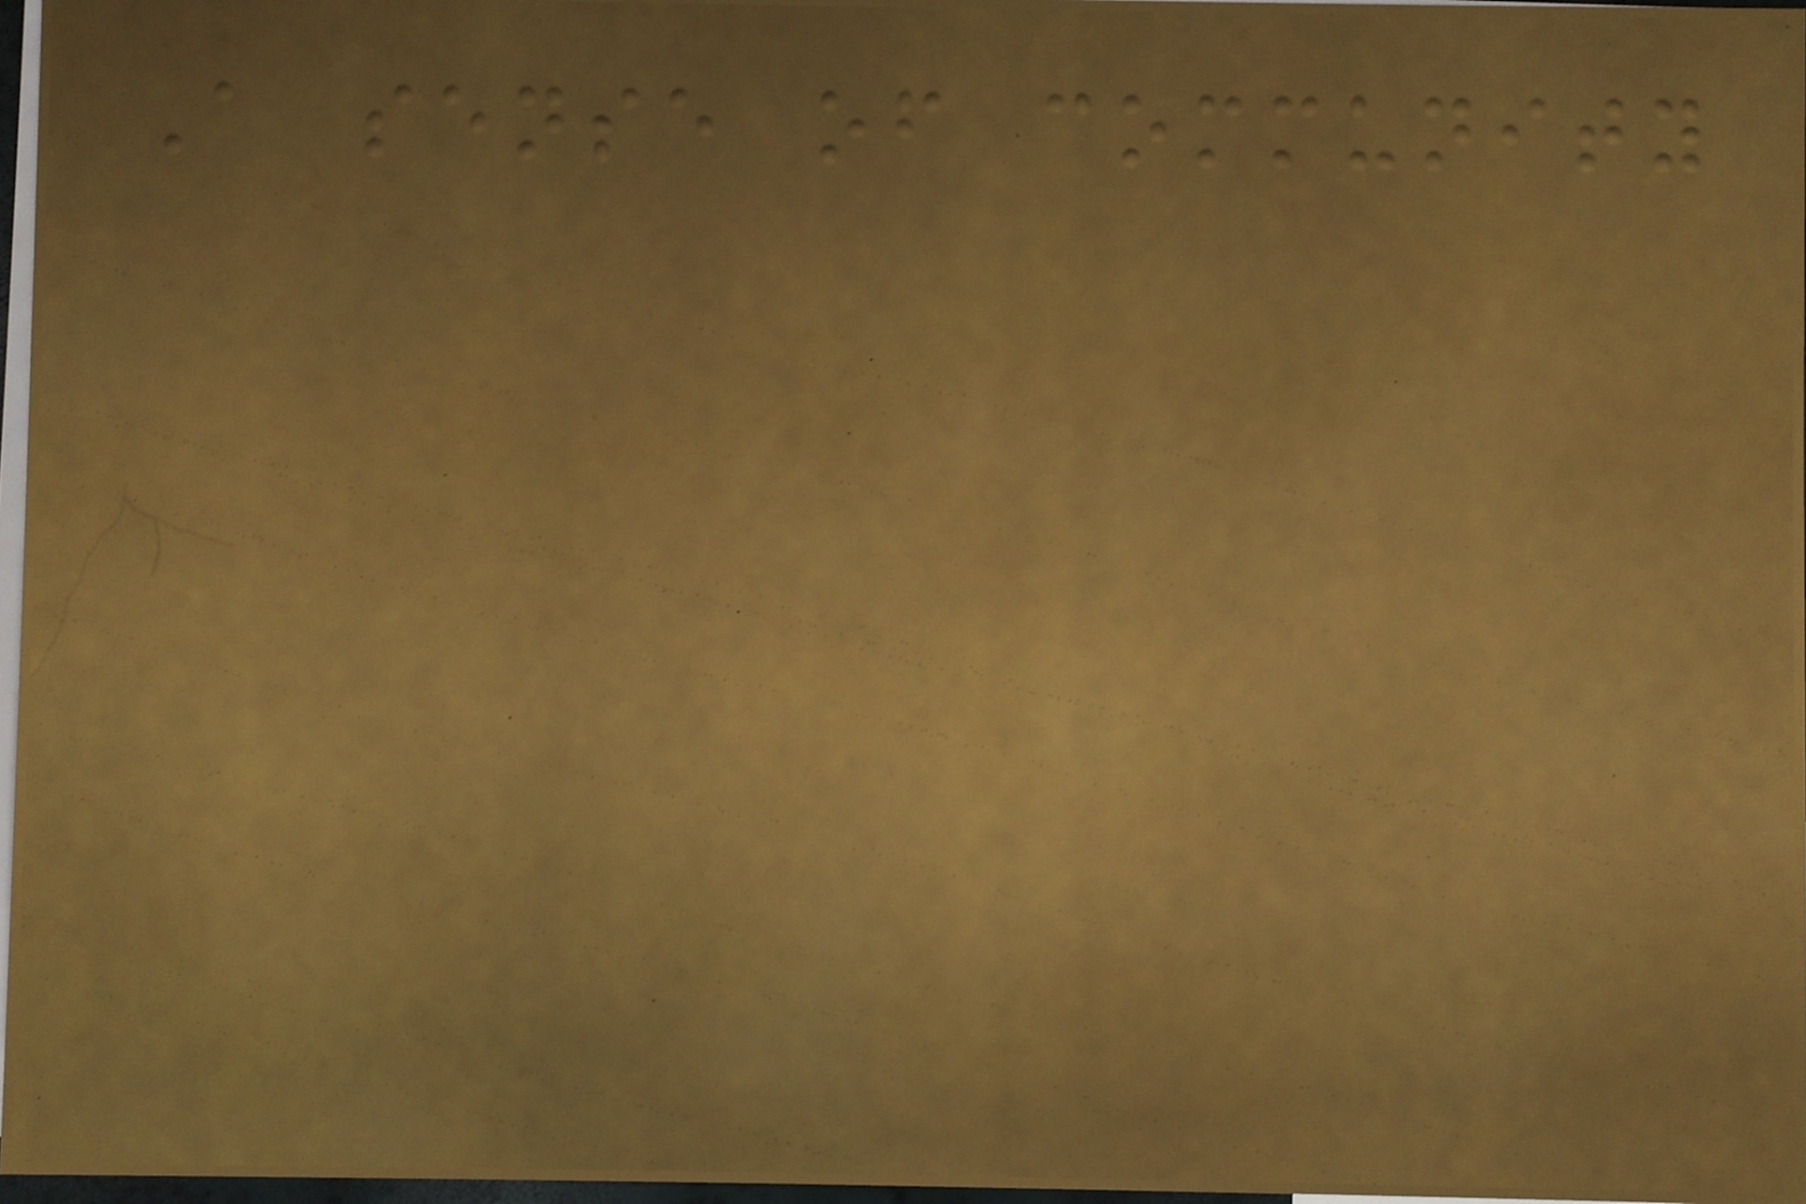A sense of community
